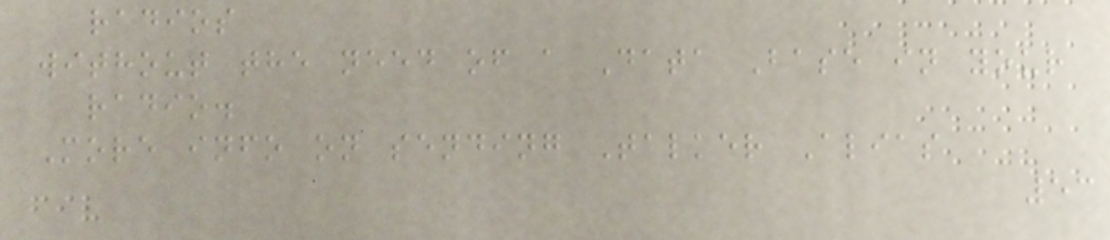radios
without the need of a Data Base in your
radio.
More info on sending Talker Alias
53
